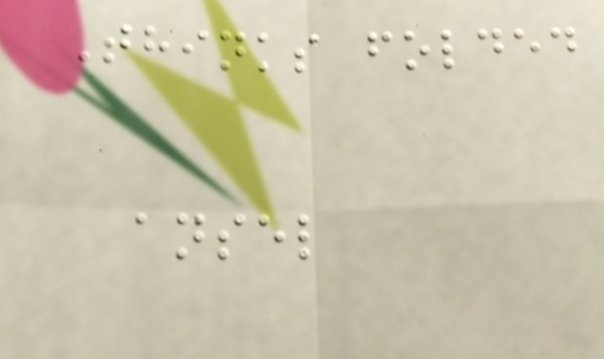Thinks folded
ansel
